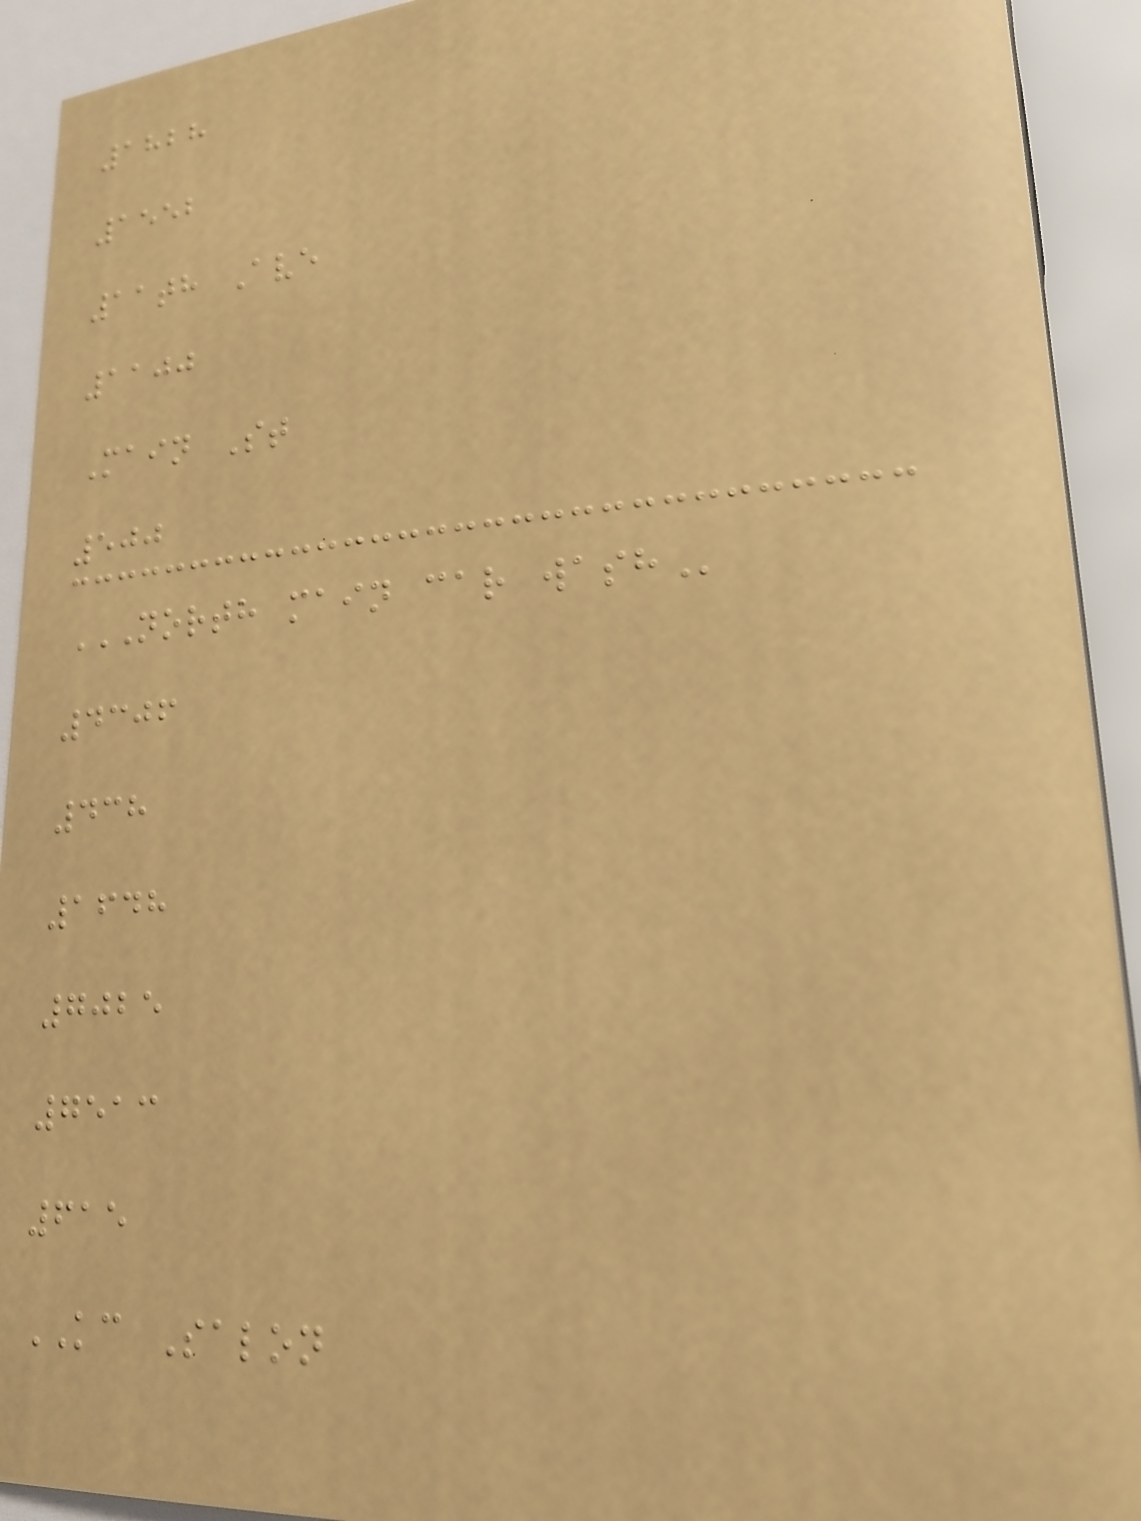1828
1552
11th Ave
1100
Main St
500
NORTH MAIN CAR WASH
4306
438
1648
7025
7513
615
KC Salon
